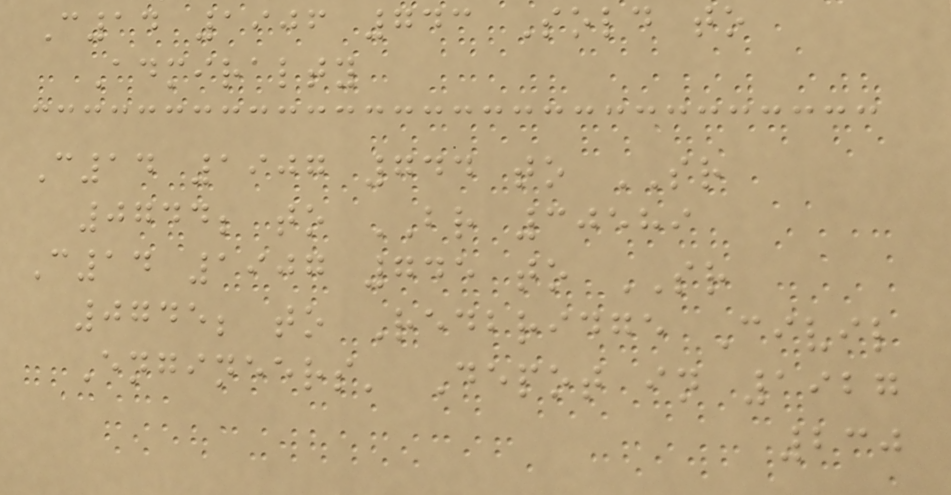C14 1906 743 Sold to
Admiralty
C14 1907 744 to SR
0744; to BR 30589
C14 1907 745 to SR
0745; to Redbridge Civil
Engineers' Depot in 1927
230
